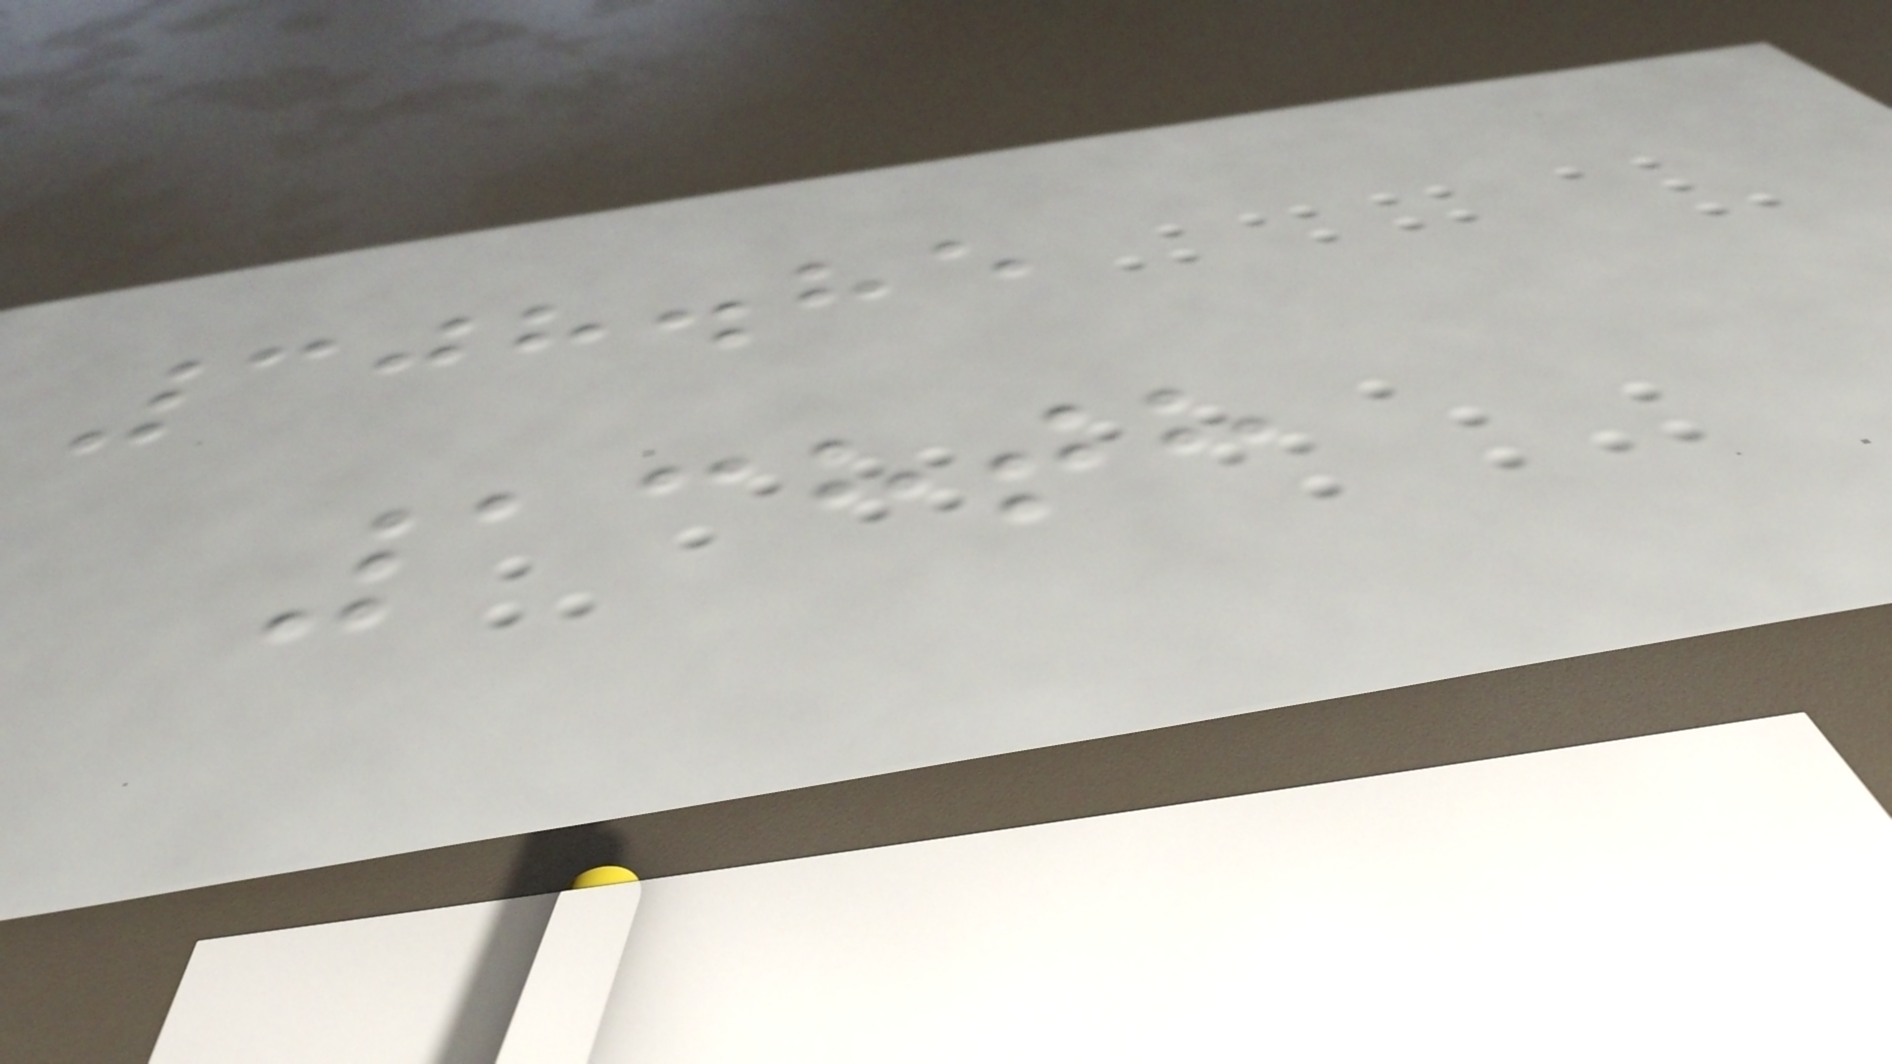308.85
138th
